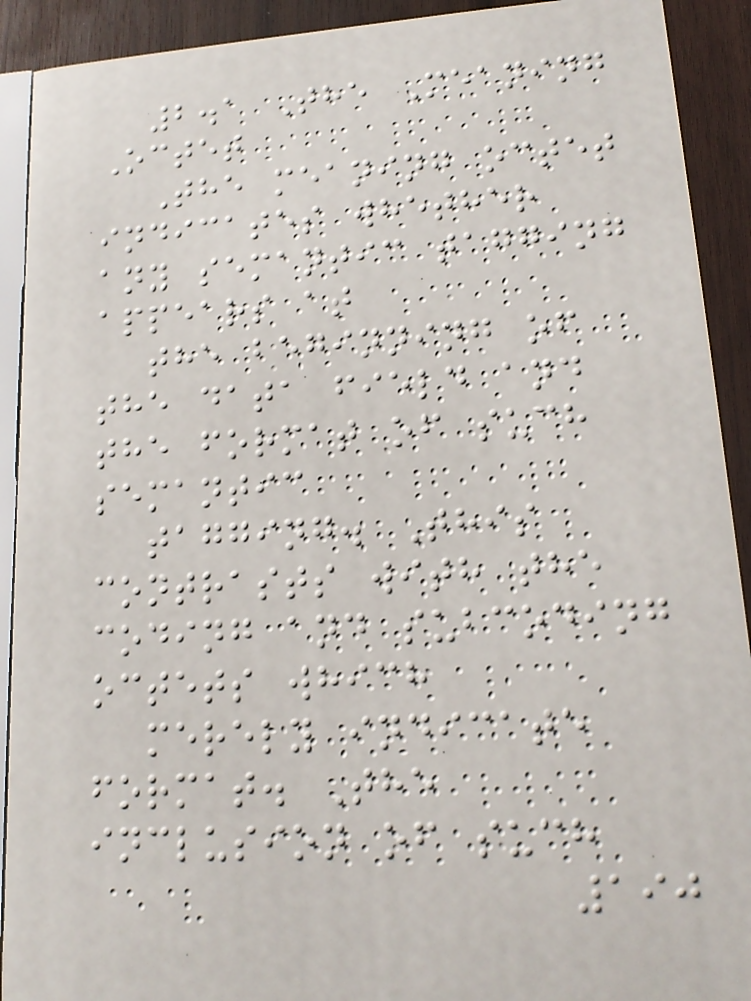2.1 The Meaning
Octet
The meaning octet
indicates whether
any semantic tagging
appears at
the beginning of
the data field and
the format of such
semantic
tagging. This
contrasts with the
coding and subcoding
octets which
merely indicate
format. The
inclusion of such
190
